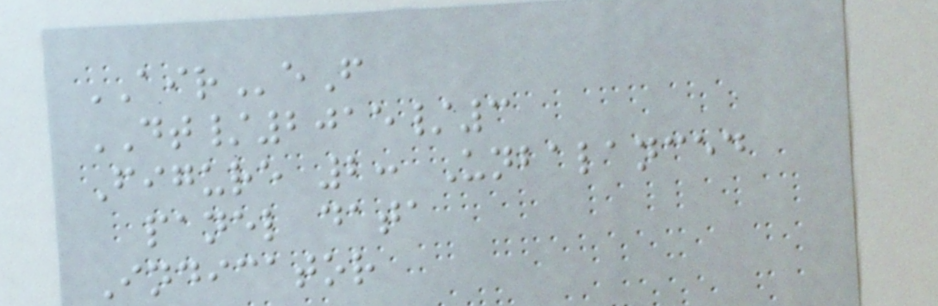AIReF
DT/2015/3
Figure 2: Unbalanced
panel data
Indicator
